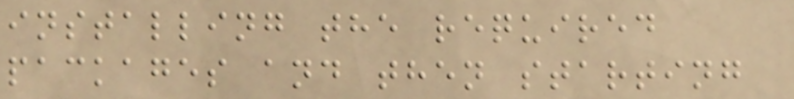installing the required
packages and then starting
